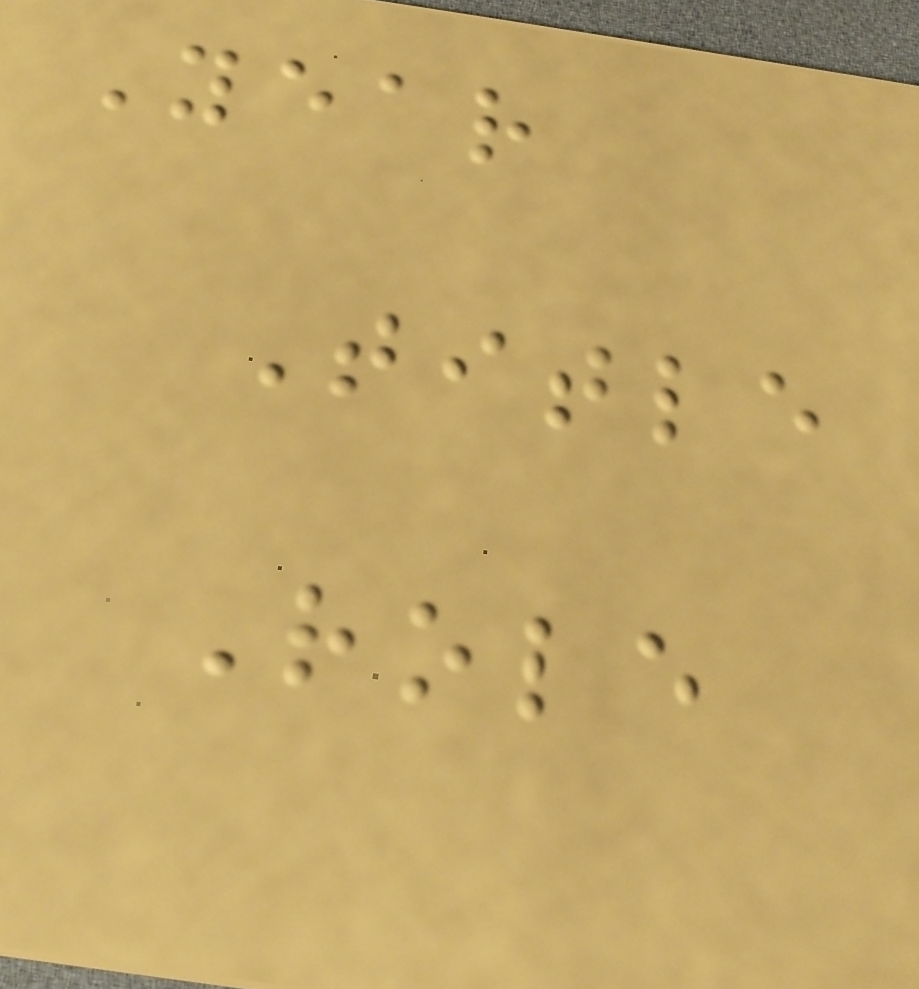Year
Title
Role
